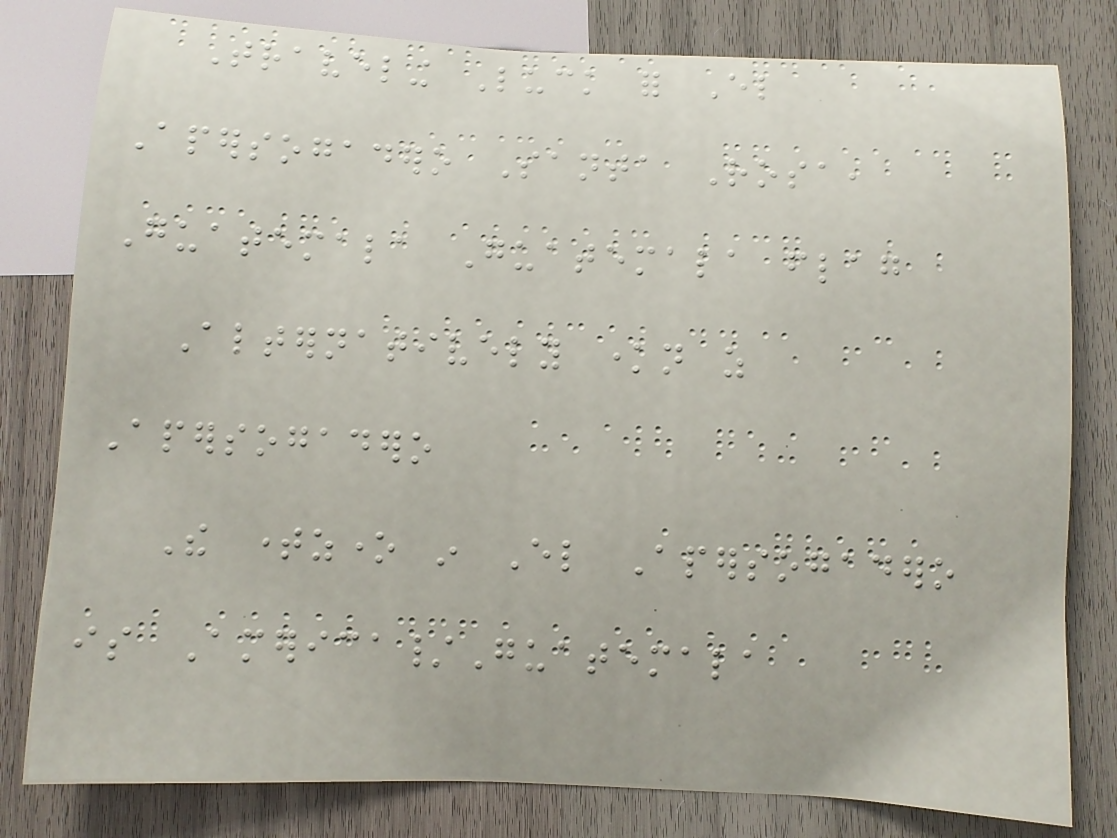Traveling Luck for El
Apersogadero Santa Rosa,
Guatemala Guatemala flag
Alternatively known as
Apersogadero
The timezone in El Apersogadero
is America/Guatemala
